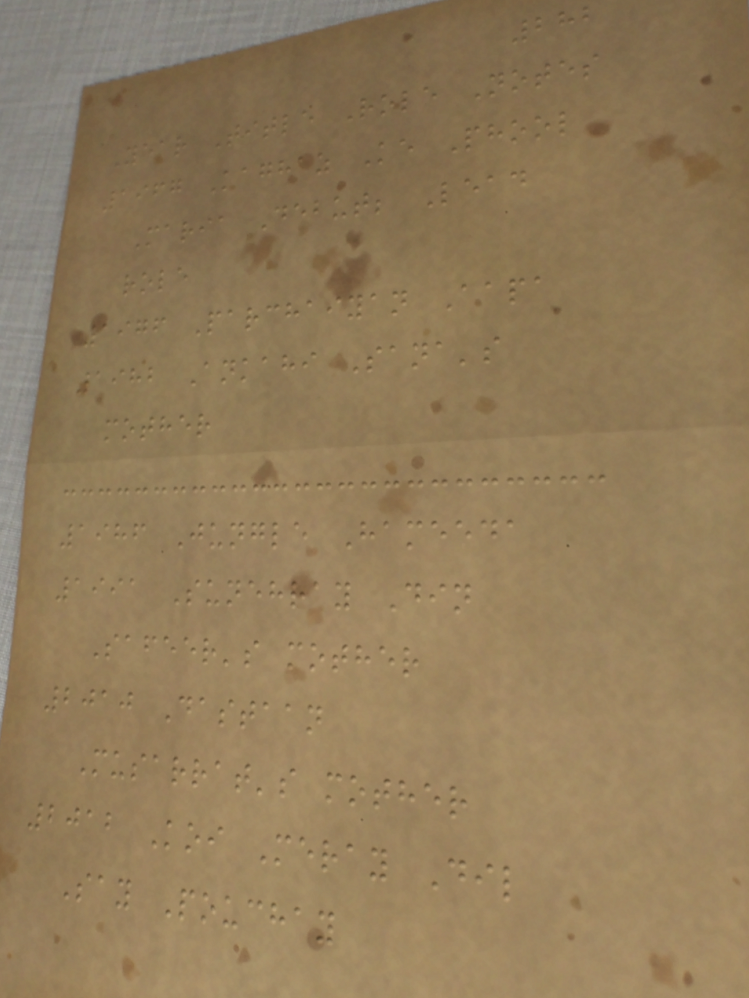282
Year Title Role Notes
1967 Kaghaz Ke Phool
Maria Debut; Lead
role
1976 Parchaiyan Aapa
1982 Ankahi Sana's
mother
1986 Jungle Hameeda
1991 Sunehray Din
Safeer's mother
2010 Dastaan
Musarrat's mother
2012 Koi Meray Dil
Say Pouchay
